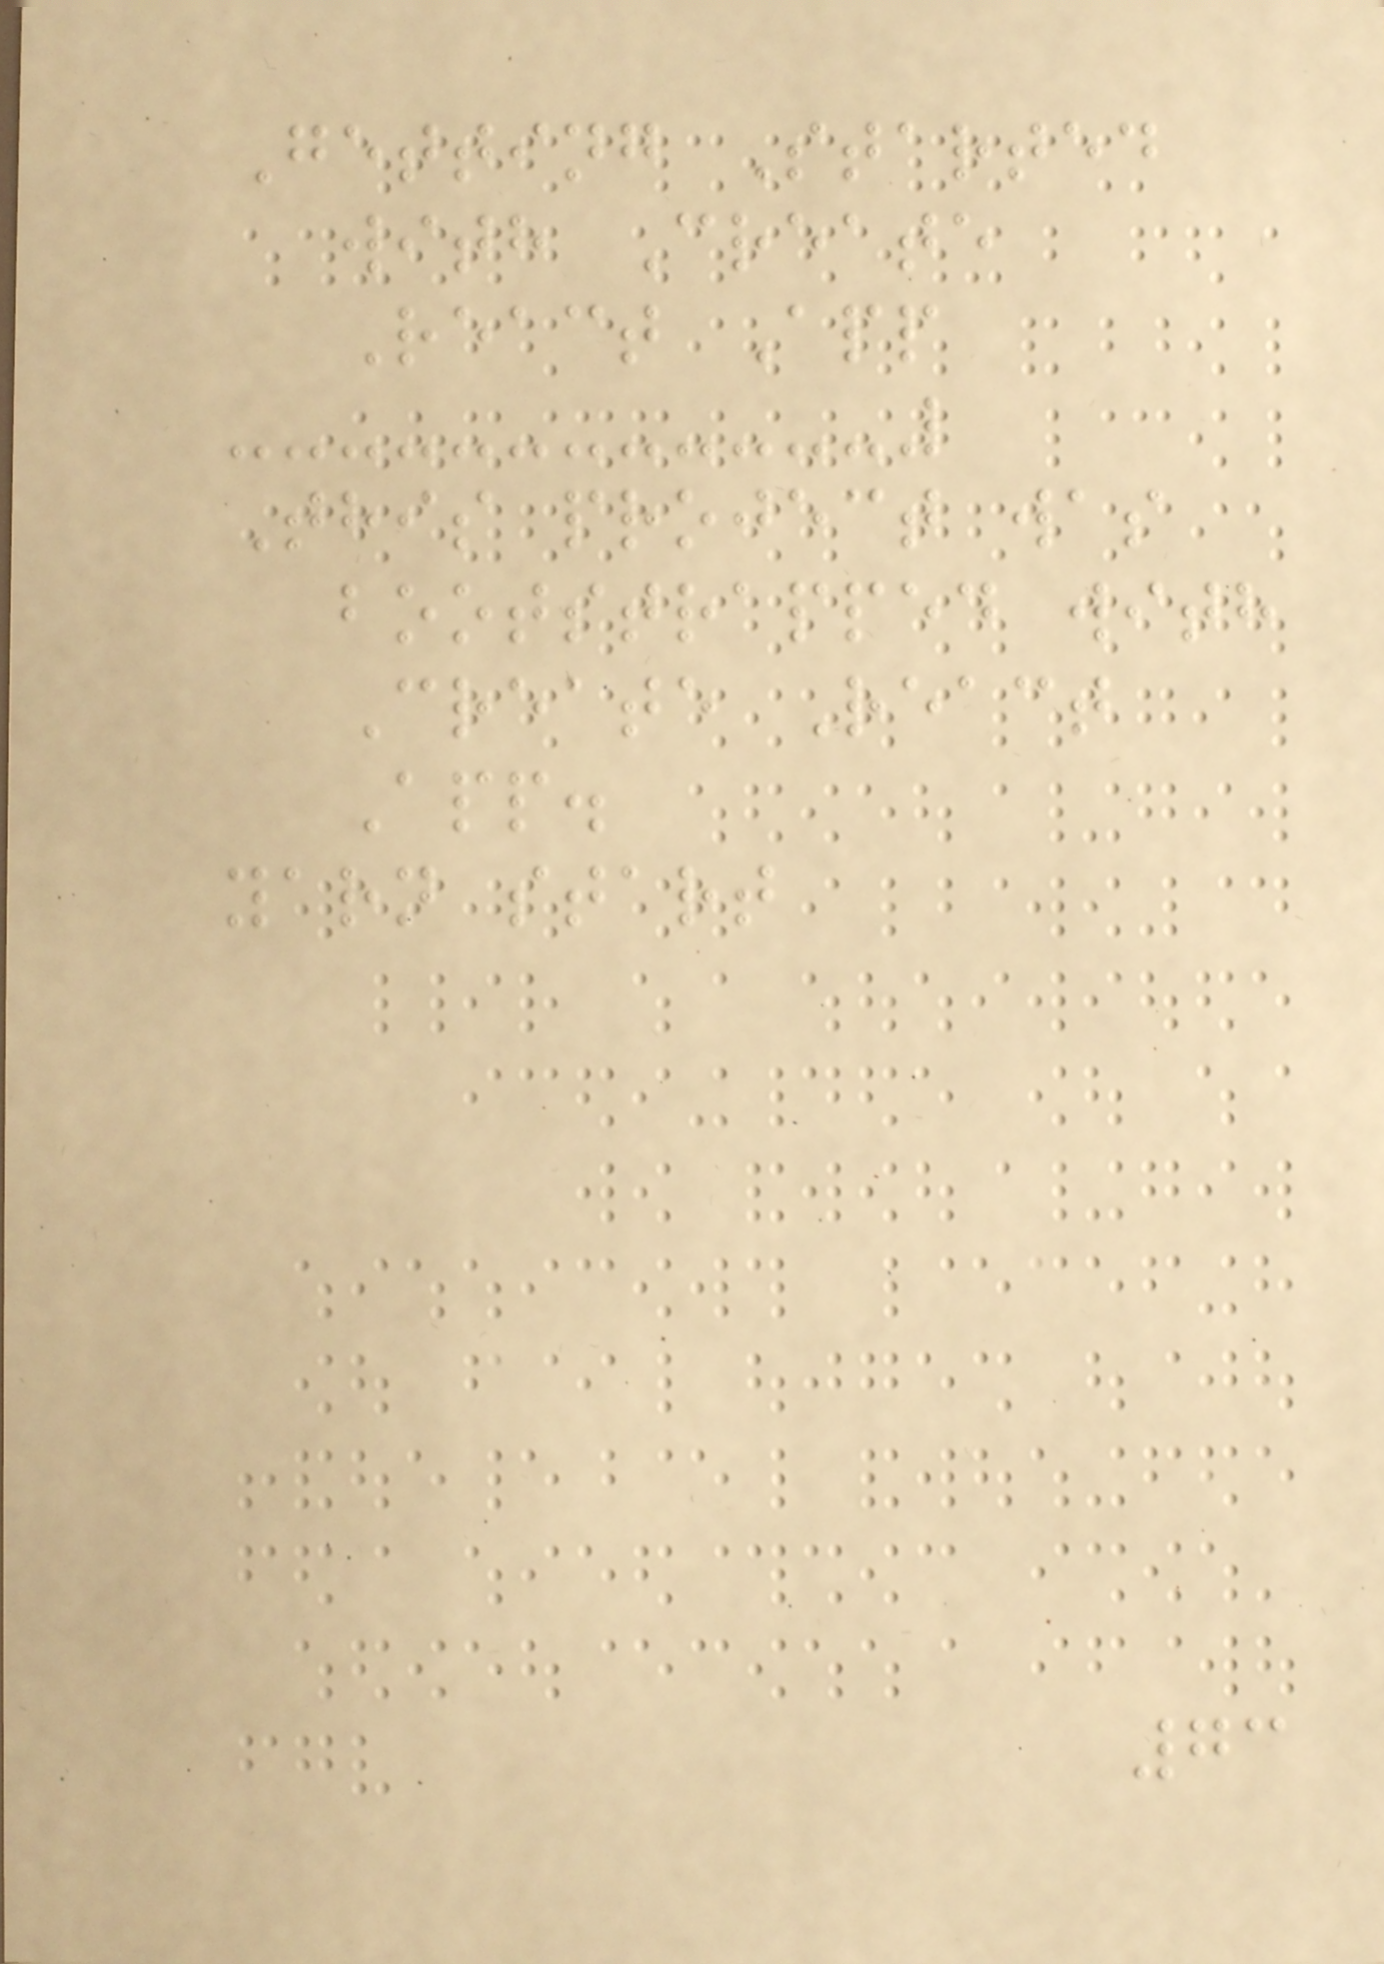Getting Started
with Create
React App
This project was
bootstrapped with
Create React
App.
yarn start
73
